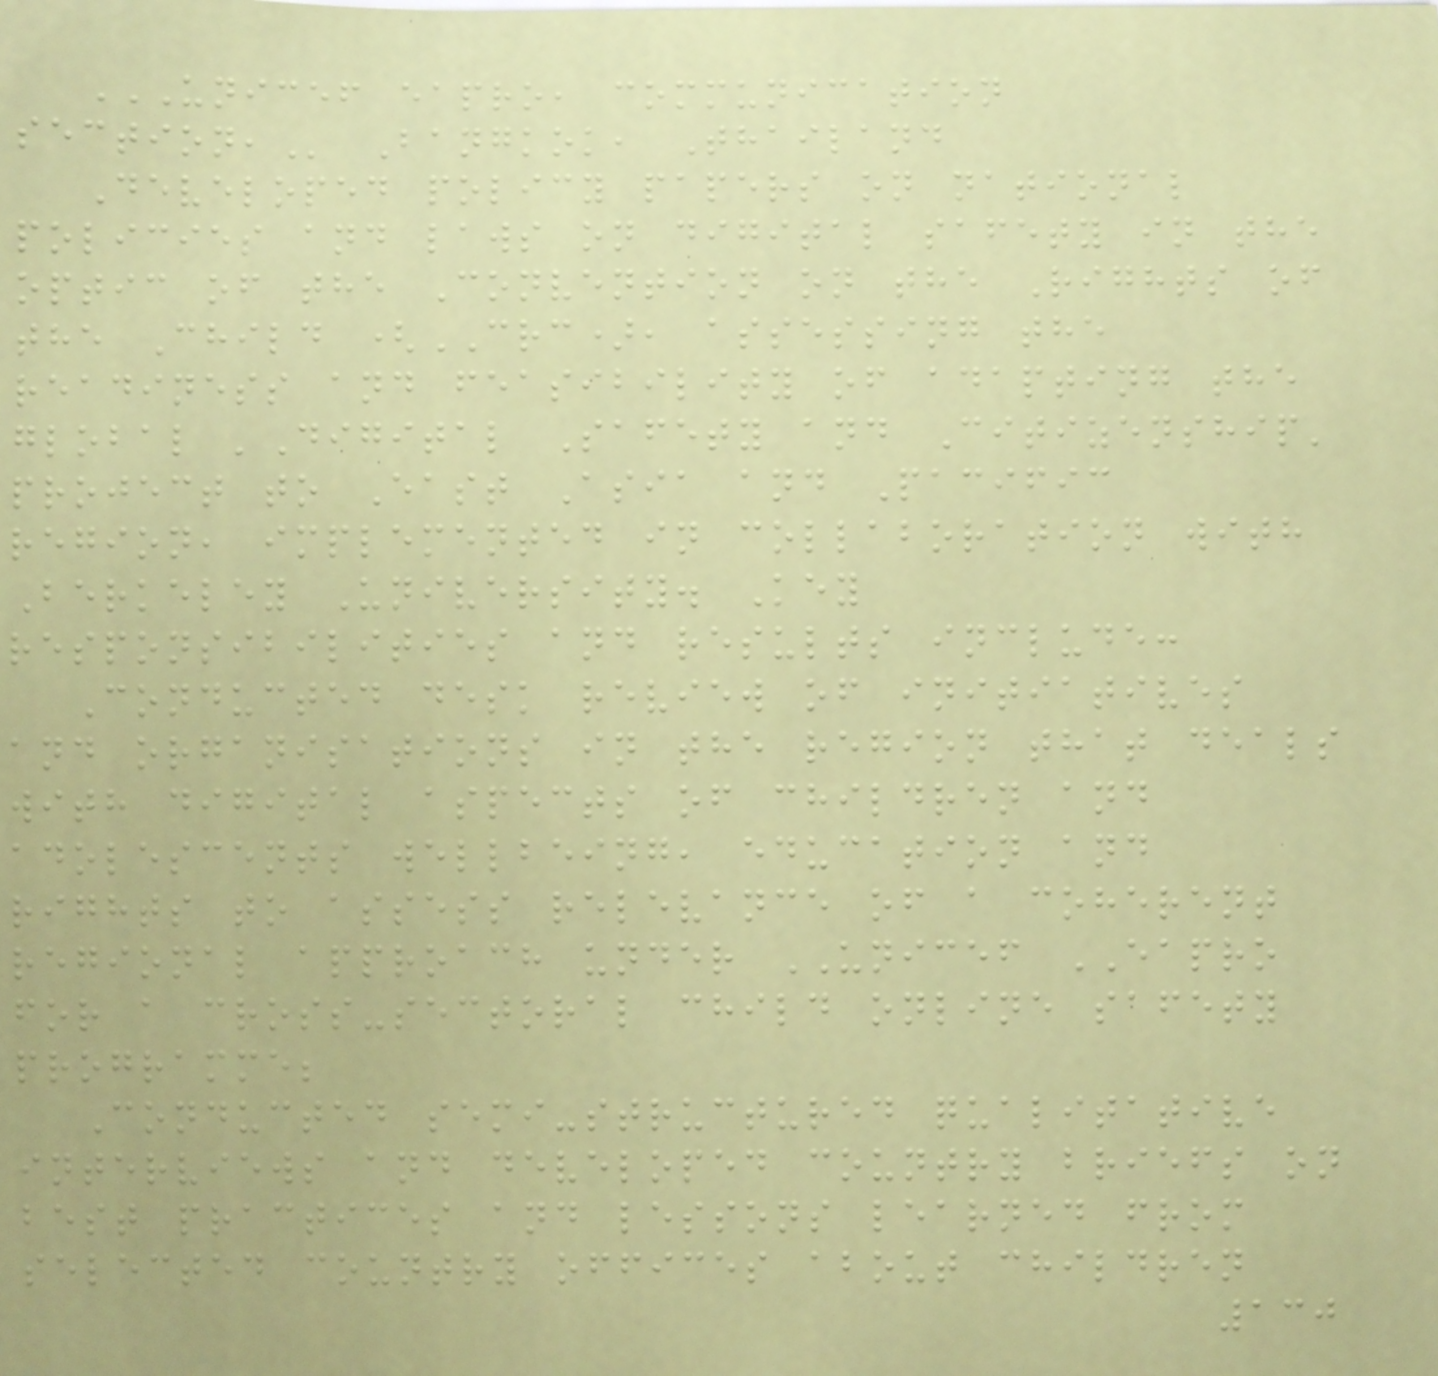UNICEF EAPRO, COMMUNICATION
SECTION, Bangkok, Thailand
Developed policy papers on national
policies and laws on digital safety in the
optic of the Convention on the Rights of
the Child (CRC), assessing the
readiness and feasibility of adapting the
global 'Digital Safety and Citizenship'
project to East Asia and Pacific
region, implemented in collaboration with
Berkeley University. Key
responsibilities and results include:
Conducted desk review of initiatives
and organisations in the region that deals
with digital aspects of children and
adolescents wellbeing, education and
rights to assess relevance of a coherent
regional approach under UNICEF EAPRO
for a cross-sectoral child online safety
programme;
Conducted semi-structured qualitative
interviews and developed country briefs on
best practices and lessons learned from
selected country offices about children
130
